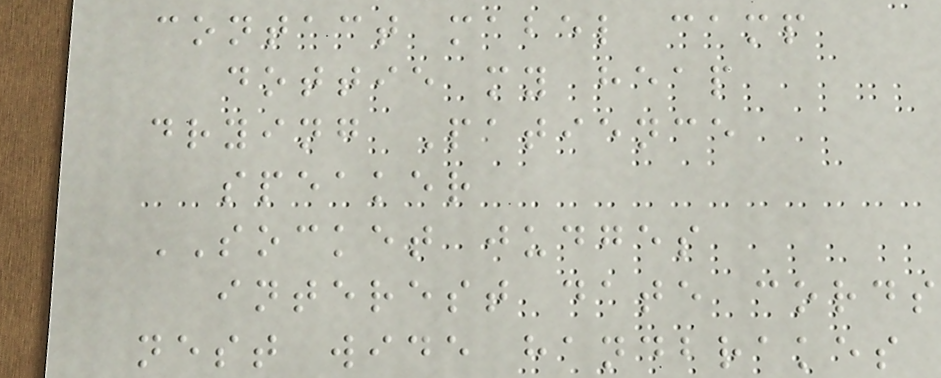contact mabel camp
dottie my heap
drying Patience
speaker
SOCKET judges
interest date cords
nest wide handbrakes
